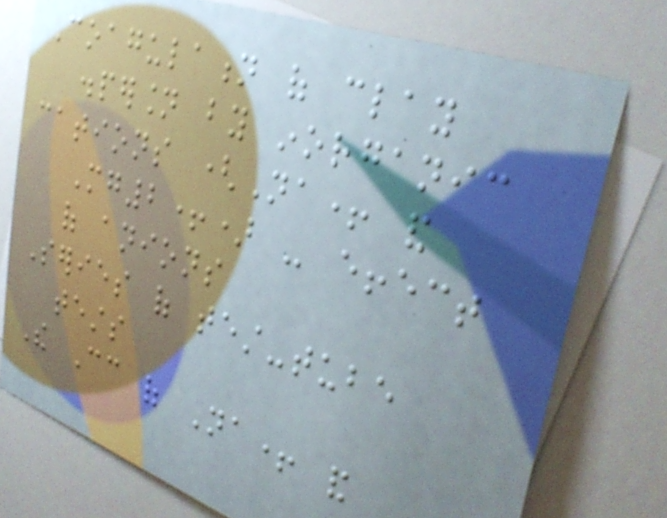Coagulation of clay
dispersion by inorganic
cations (Na+ and
Mg2+) - effect
of anions
Series of test-tube
tests
The Cc of Na+ and
